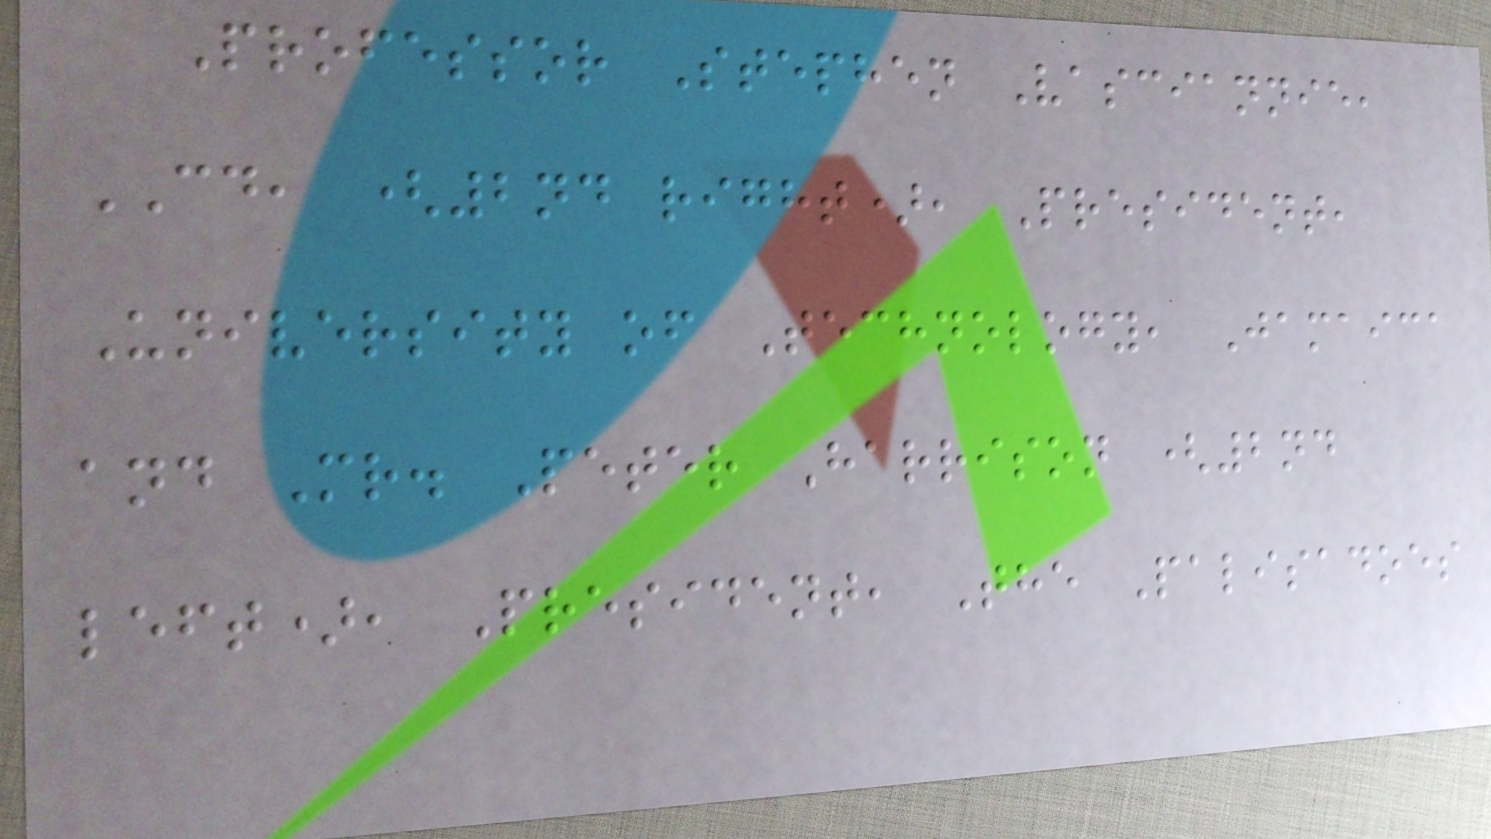Professor Stephen Vasciannie,
CD, (2nd right), President,
University of Technology, Jamaica
and Mr. Peter Harrison (2nd
left), President, The Palisadoes
